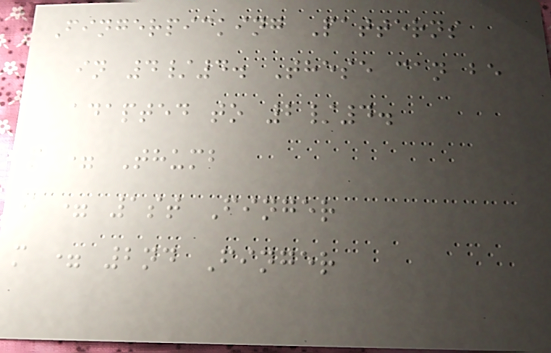Fingerpicking Patterns
in 4/4. These can be
adapted to 2/4.
p = Thumb
i = 1st Finger
m = 2nd Finger
